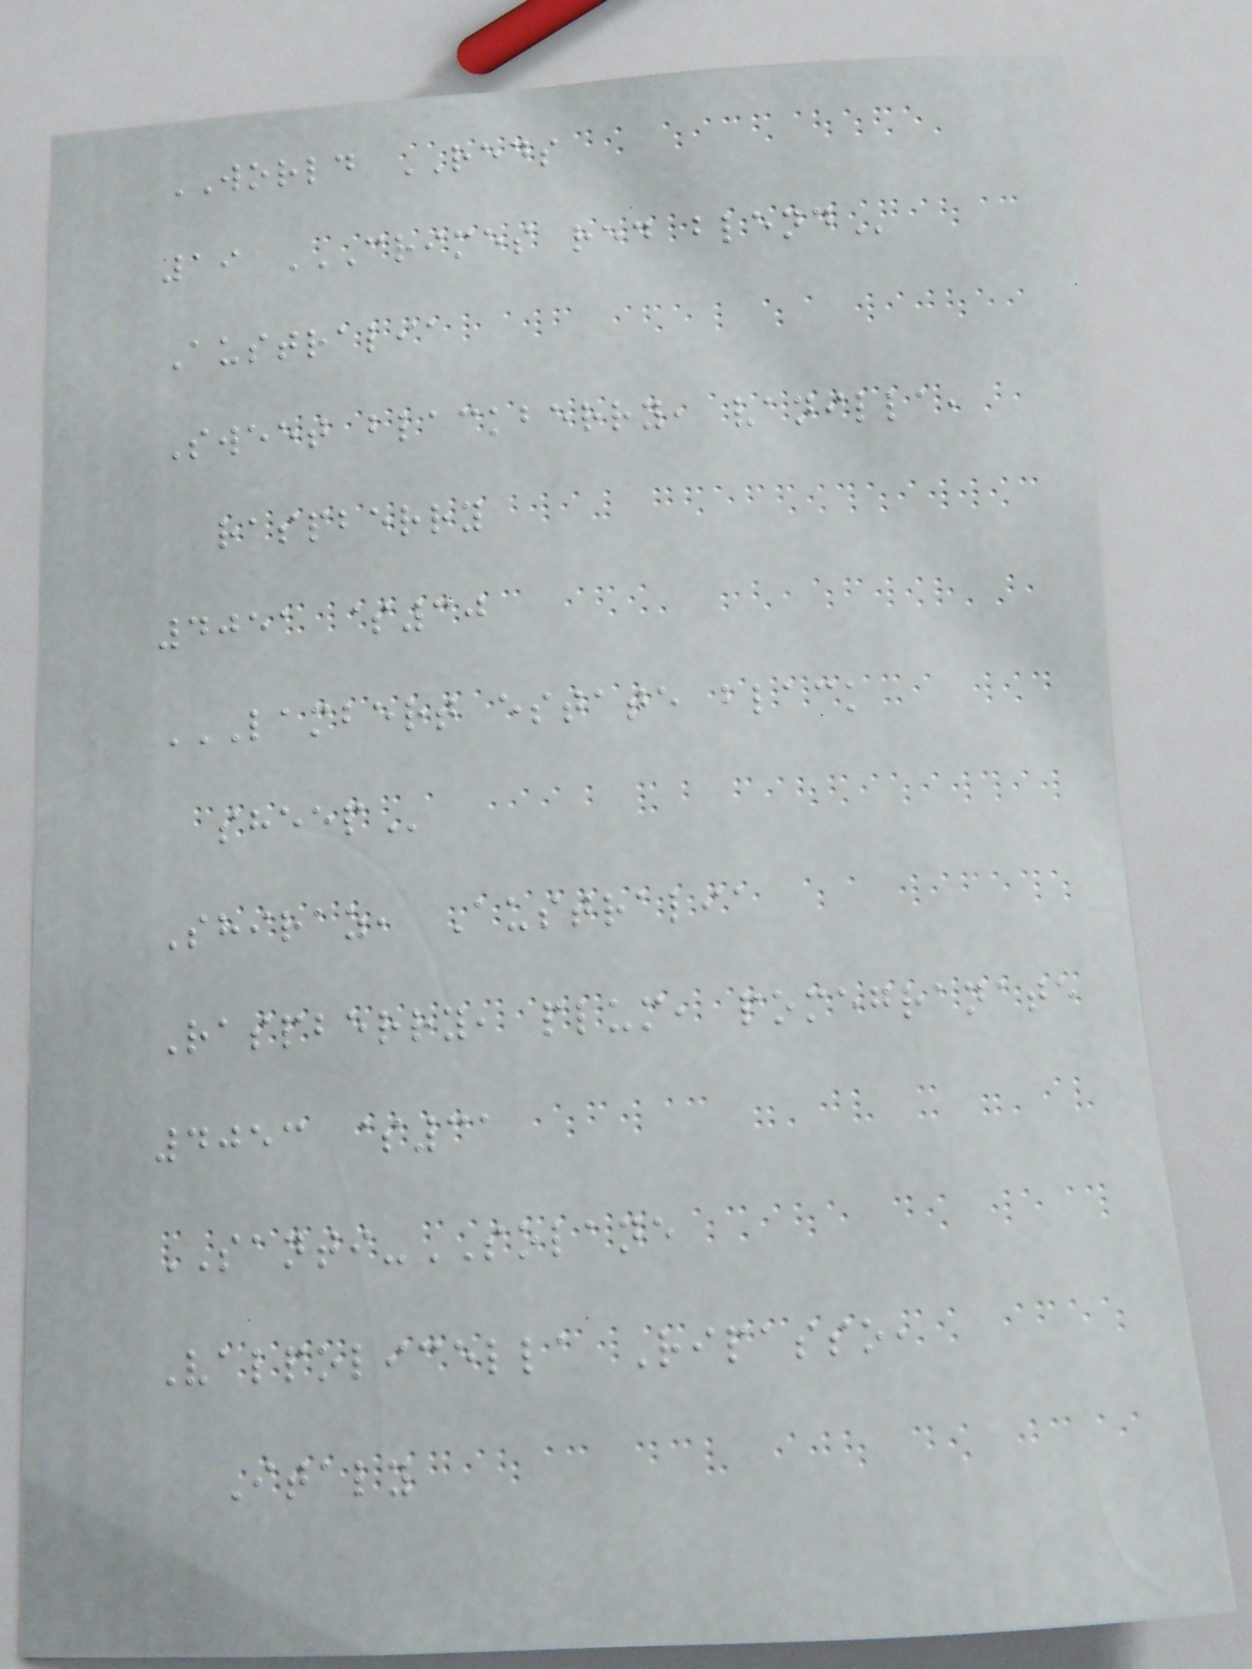WORLD REDS
19 CRIMES RED BLEND
Australia
Sweet blackberry, vanilla,
raspberry
4051 $30
LAMBERT ESTATE BLACK
SHEEP
Shiraz, Australia
Raspberry, plum, pomegranate
4053 $31
SANTI-SOLANE
Valpolicella Ripasso,
Italy
